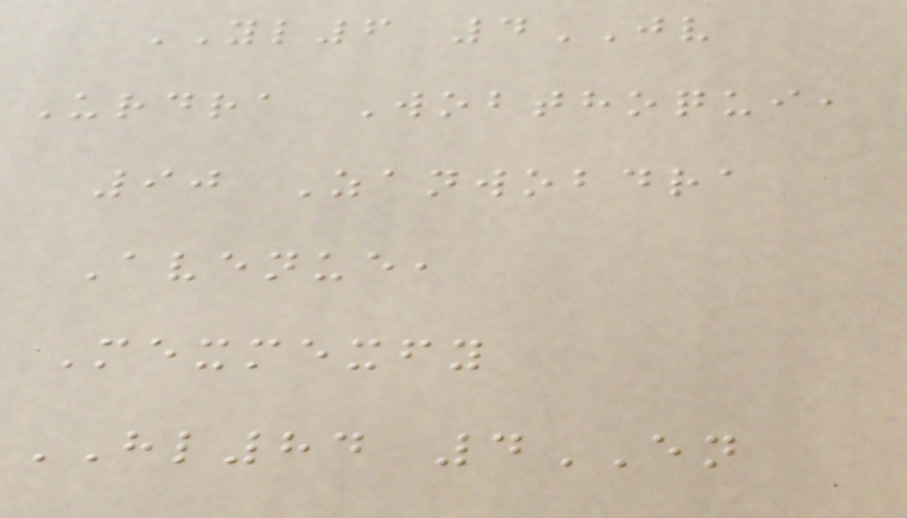YL6 4JV
Urdra Wobthoqui,
90 Zanwobdra
Avenue,
Mexmexfy
HL84 4EN
